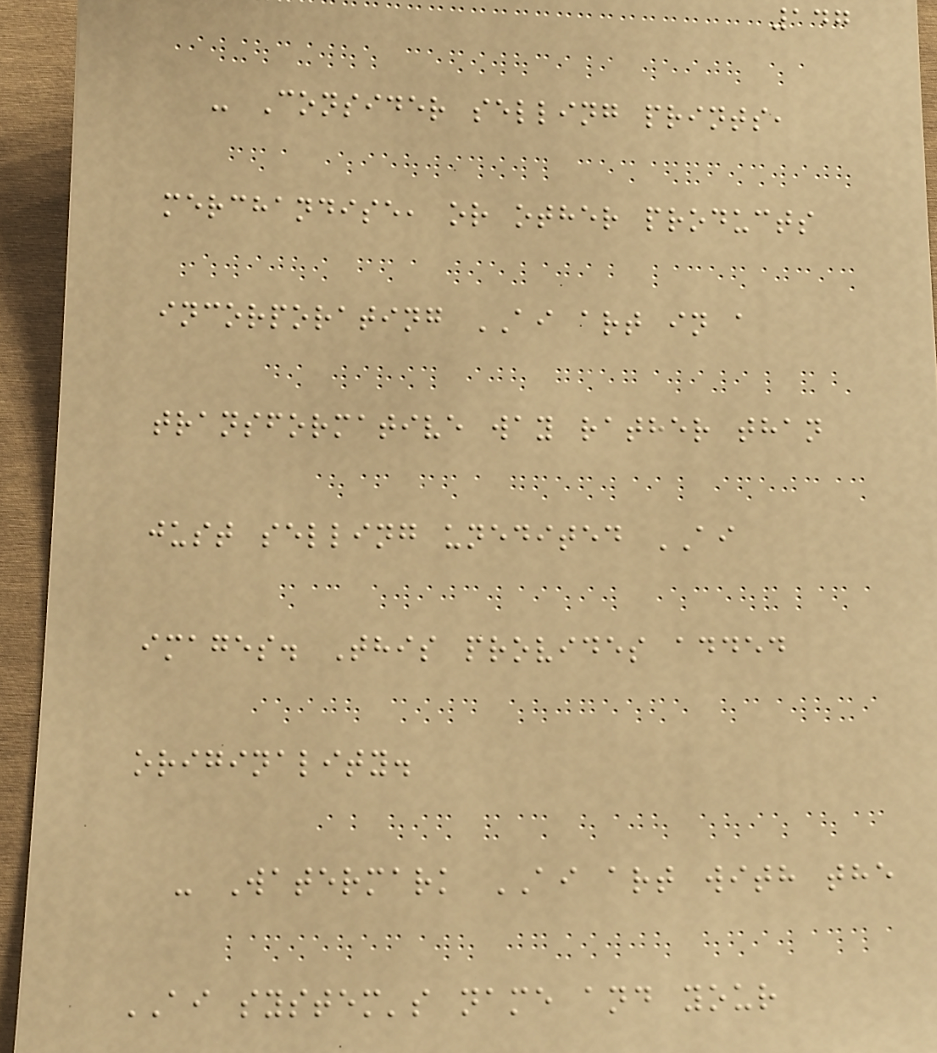147
- Consider selling prints,
merchandise, or other products
incorporating AI art in a
transformative way rather than
just selling unedited AI
images. This provides added
originality.
- Watermark AI art with the
AI system's name and your
